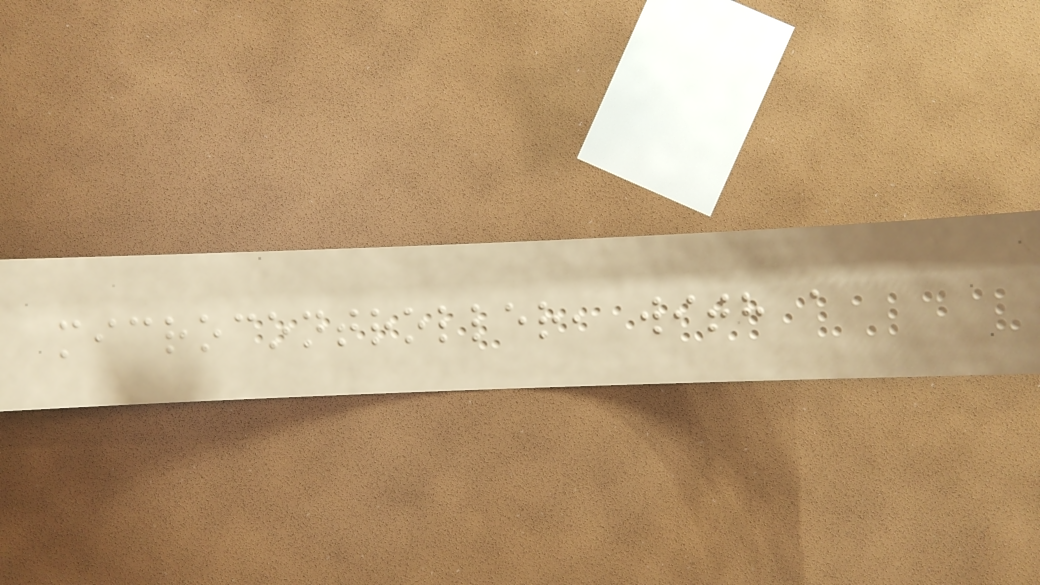microcontroller, with a
